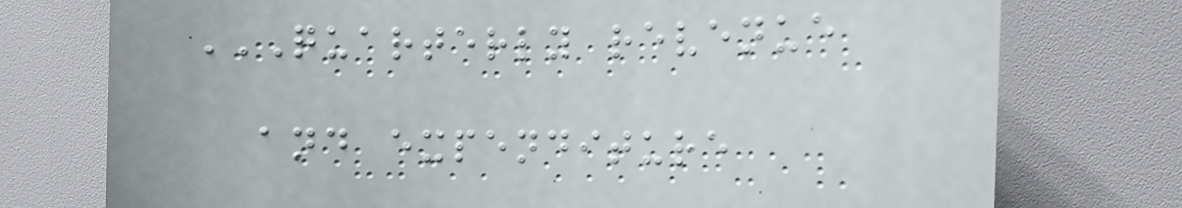QUARTERLY REVENUE
AND EXPENDITURE
